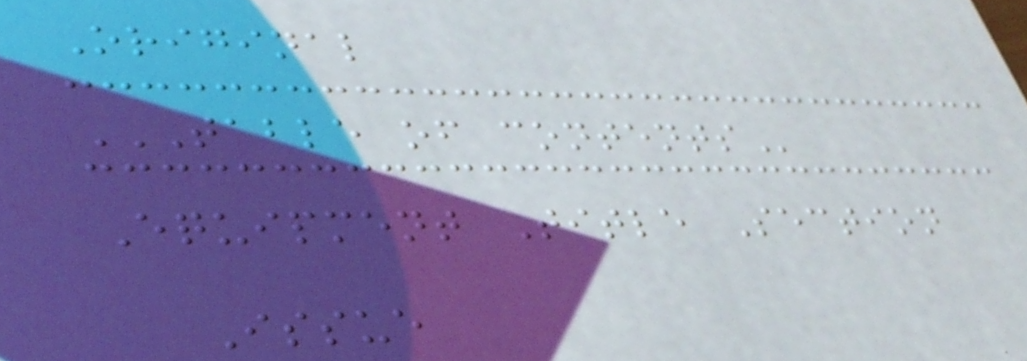Original
TABLE OF CONTENTS
Equipment Title Section
Issue
